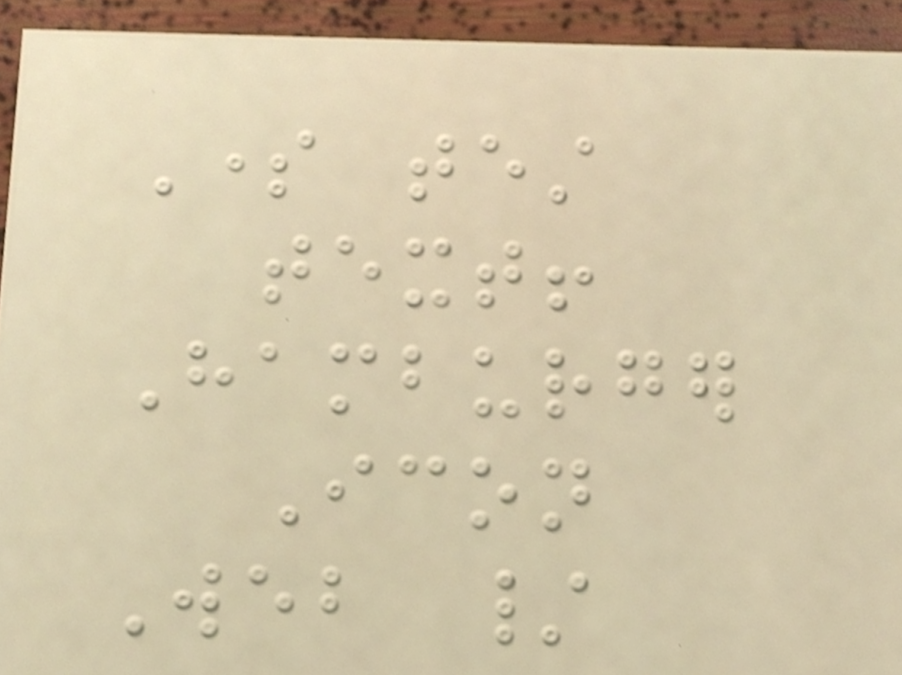Some test
text!
Hamburger
Icon
Web /
